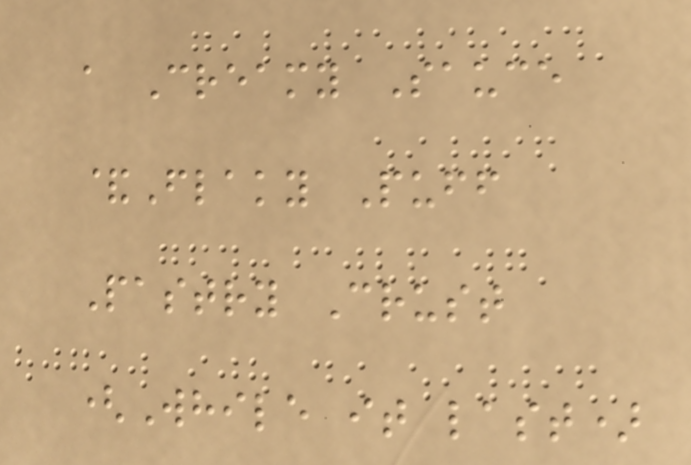a Creamy Sauce
&Flaky Puff
Pastry Crust
(While it last)
